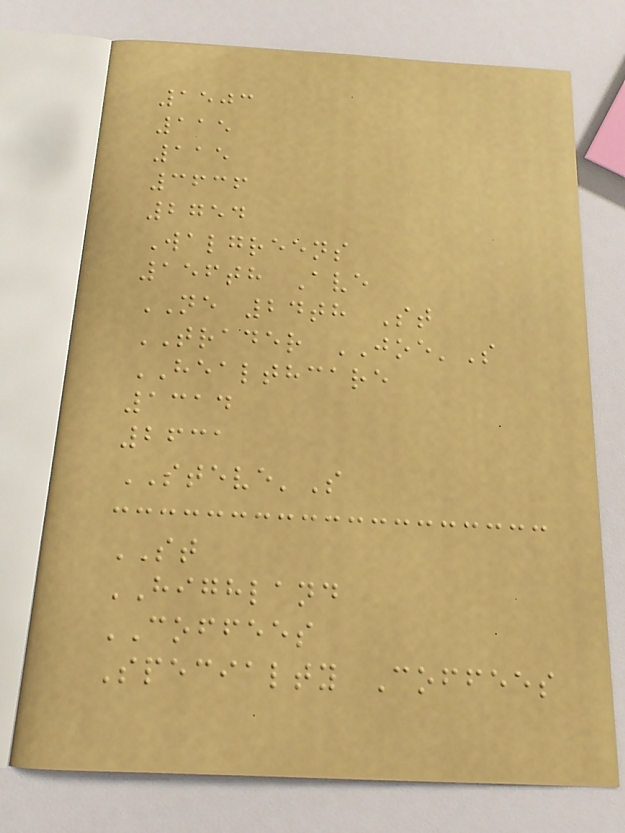1503
115
115
3636
2754
Walgreens
156th Ave
NE 24th St
TRADER JOE'S
HEALTHCARE
1314
2631
STEVE'S
ST
HIGHLAND
COFFEES
Specialty Coffees
